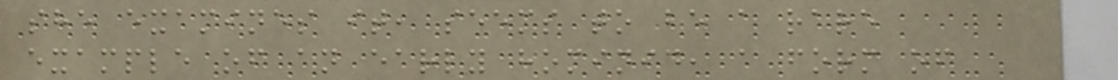she examines it, seems to be a rare
example of an early hominid, a form of
